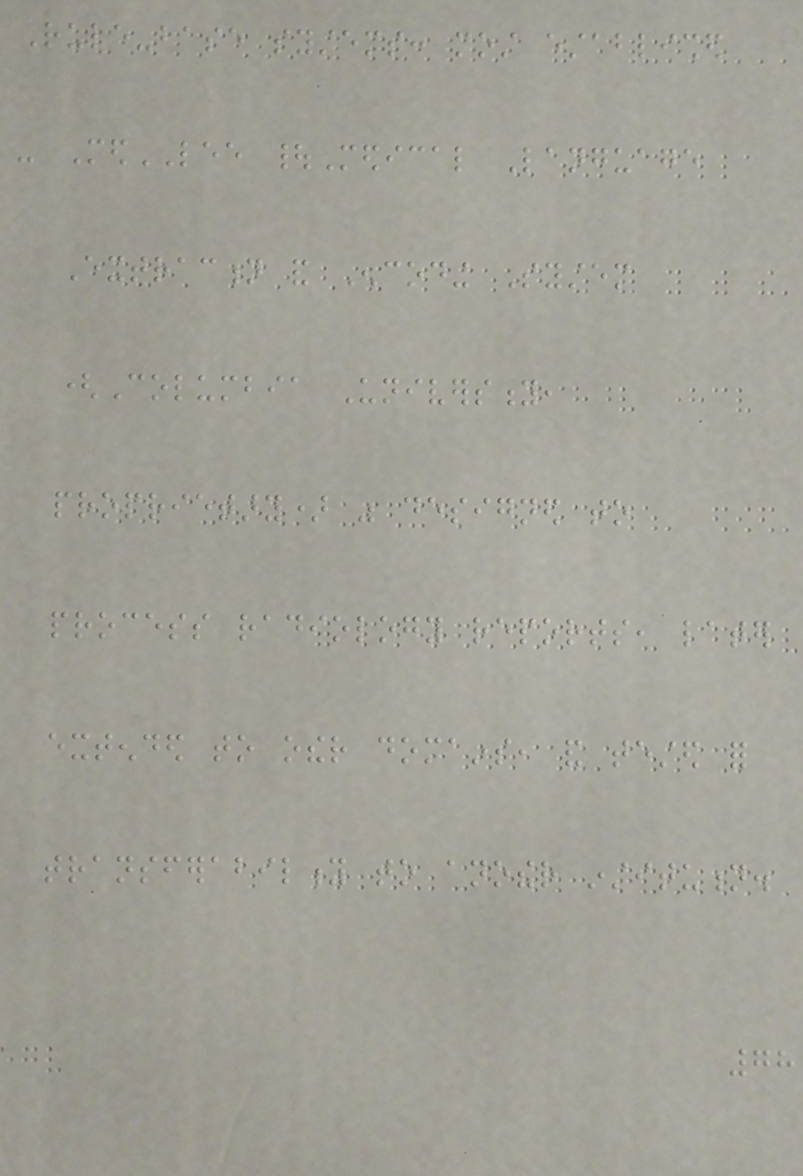Rule-base systems: most established
- MedLEE |Medical Language
Extraction and Encoding System
(Columbia University,
proprietary) was designed to
process radiology reports, later
extended to other domains, and tested for
transferability to another institution.
78
